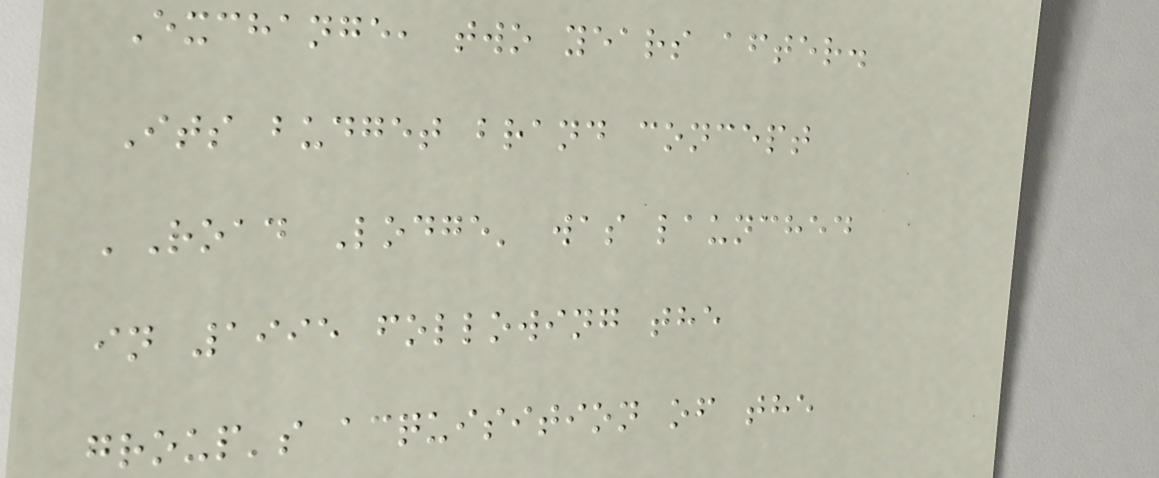Exchange, two years after.
Its budget brand concept
'Road Lodge' was launched
in 1995 following the
group's acquisition of the
